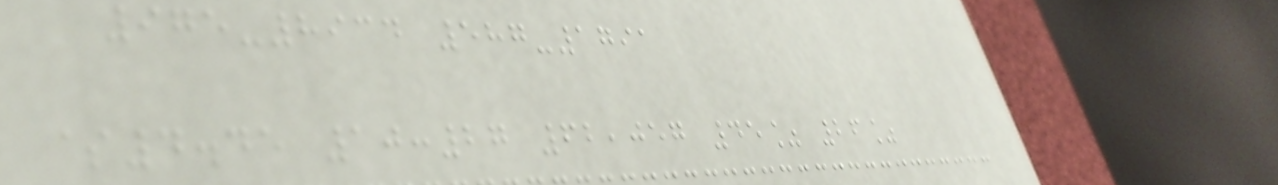975-8934 587-1791
$4.45 10:27 62,057 45% 26%
